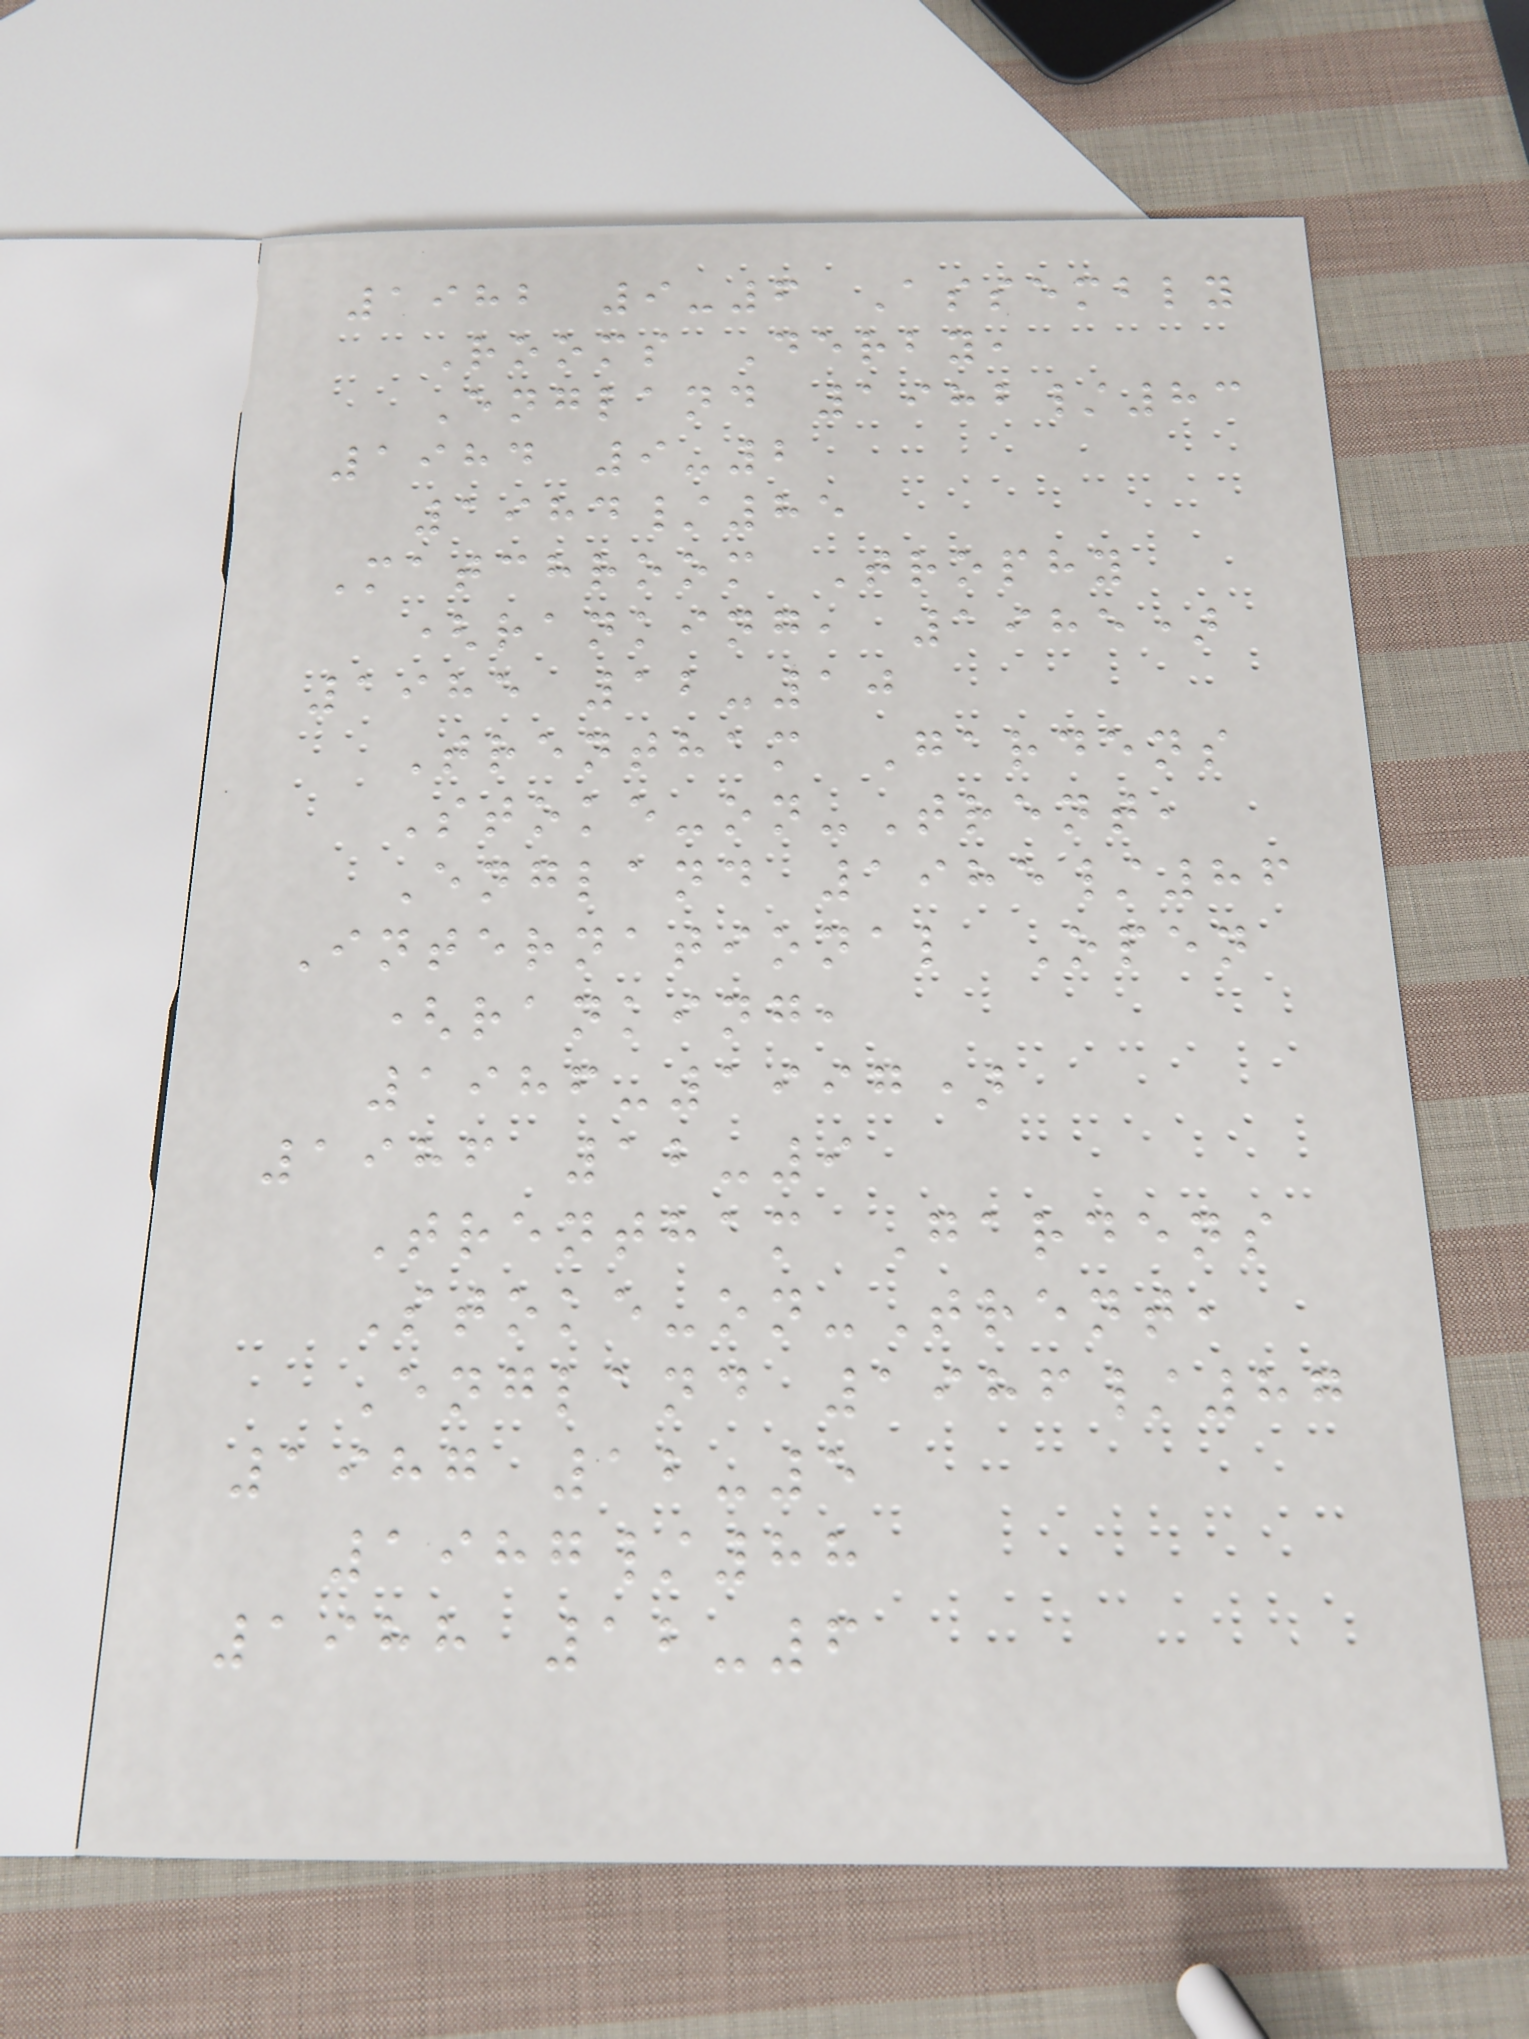1982 9-6 Assembly
Rooms Derby,
England 1982/83
1984 9-2
1984/85
Matchroom Trophy
(ranking, 1985)
1985 12-10
Trentham Gardens
Stoke-on-Trent,
England 1985/86
International Open
(ranking,
1986-1997)
1986 12-9
Trentham Gardens
Stoke-on-Trent,
England 1986/87
1987 12-5
1987/88
1988 12-6
